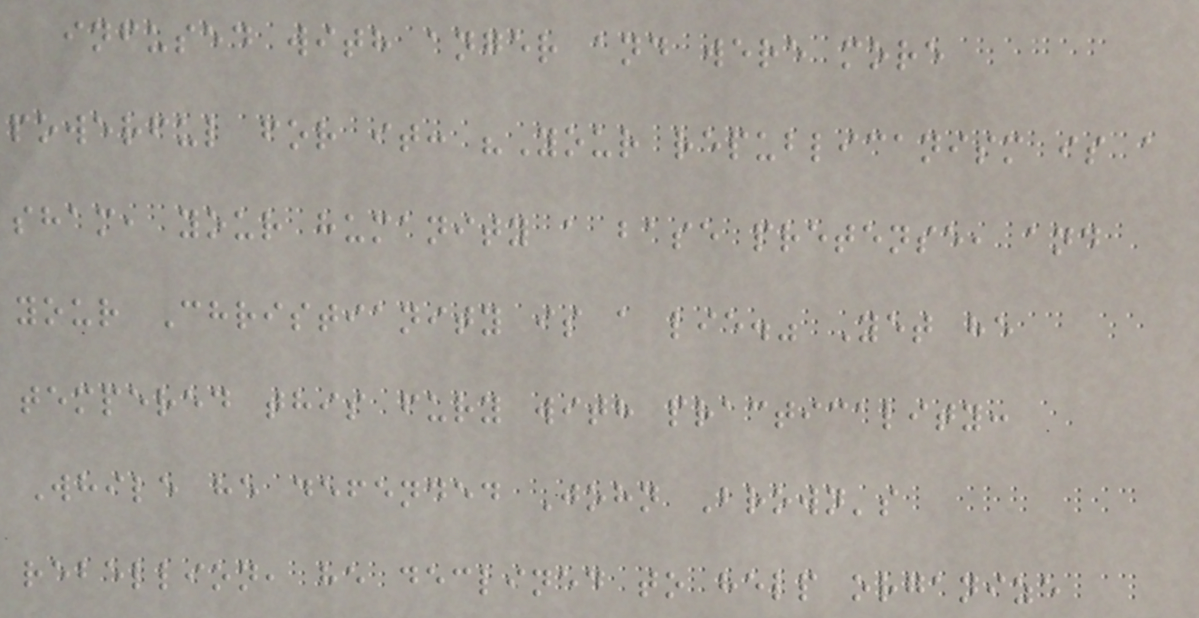infused with anger and were more
powerful for it: "Your republicanism is a
sham, your humanity a base pretense, and
your Christianity is a lie." Yet he
tempered this fury with practicality:
While he defended John Brown's
rebellion, he declined to help organize
